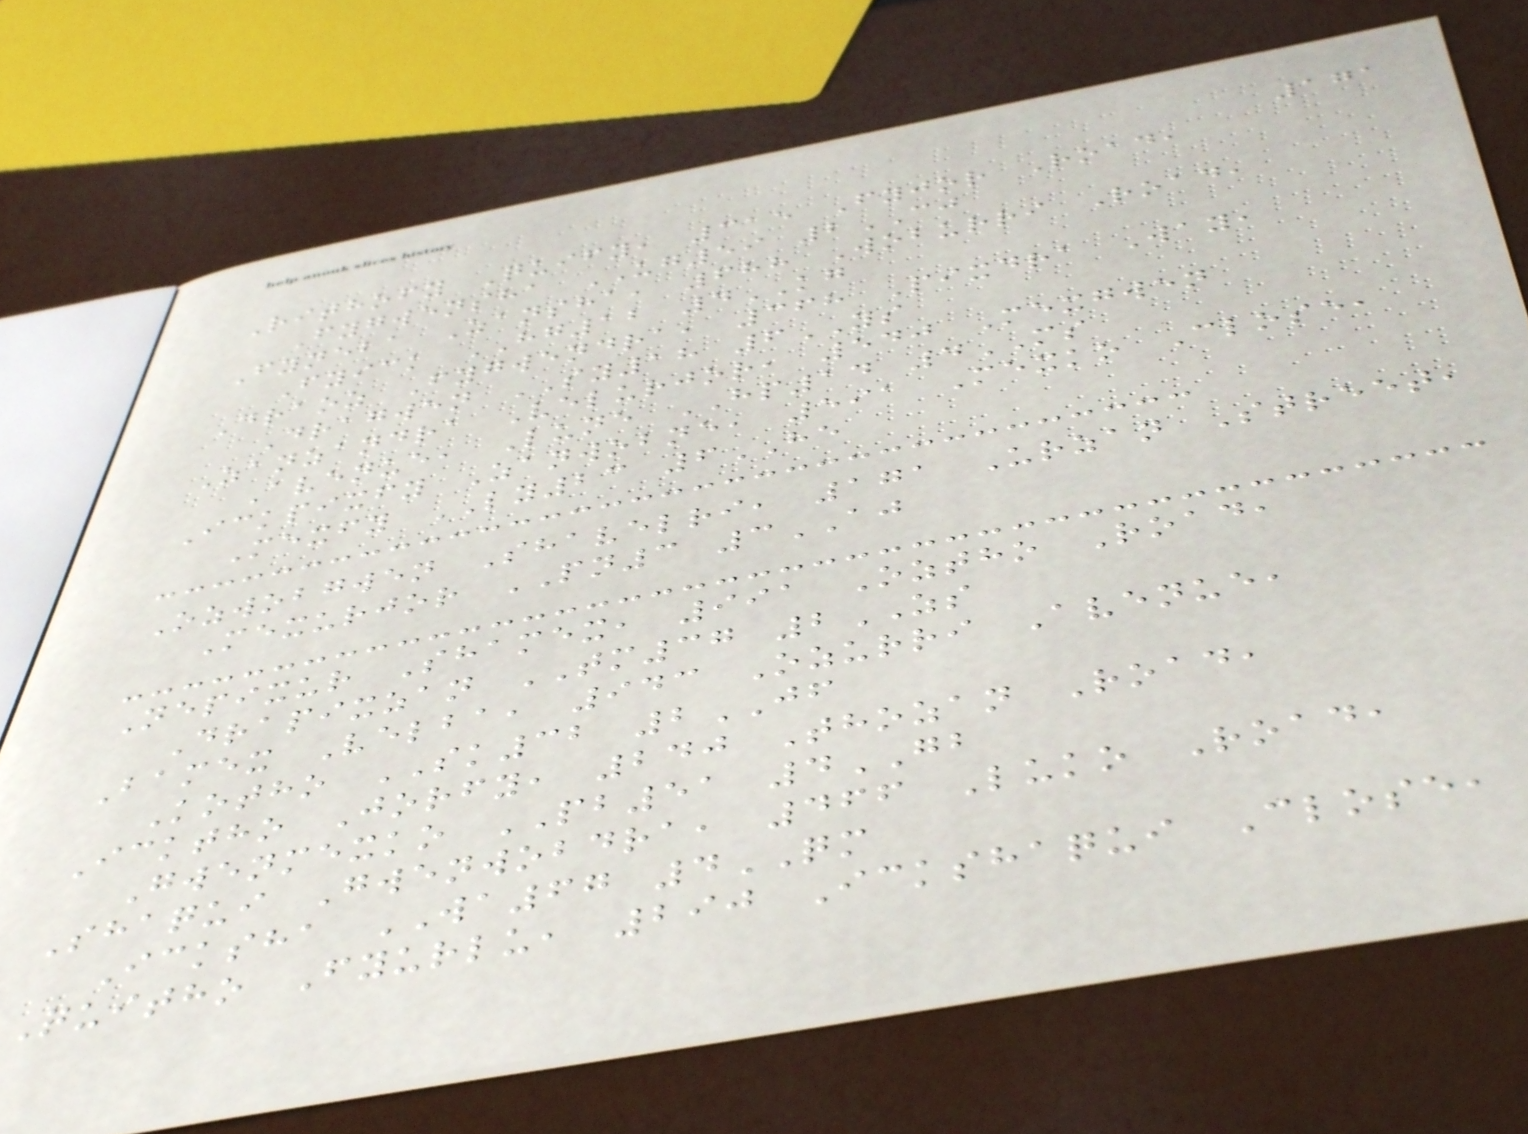171
Rithofy Quify, 315 Fyjor Road,
Fygwensha UG59 2CJ
Fyneba Zansha, 688 Woburri Road,
Fyick HG12 4KG
Draoz Fygwendra, 368 Pixdra Way,
Dragwen SY18 6YS
Zanzandra Velurjor, 540 Mexgwen
Avenue, Lune HP14 4MS
Ickpixfy Zanwobne, 591 Mexko Close,
Mexfy LY23 6HE
Ozwobgwen Shavelri, 171 Urzan Street,
Mexurjor PN3 3AJ
Nepixur Shamex, 991 Oztho Road,
Drapixzan TM37 2ZS
Bamex Velba, 943 Ozurri Avenue,
Kotho SK32 2JF
Icktho Jorfy, 240 Thozan Road,
Gwenmexko PB51 4GB
Shaqui Gwenwobdra, 466 Luko Road,
Icksha WA67 4QM
Quitho Fyurlu, 290 Ickshaqui Close,
